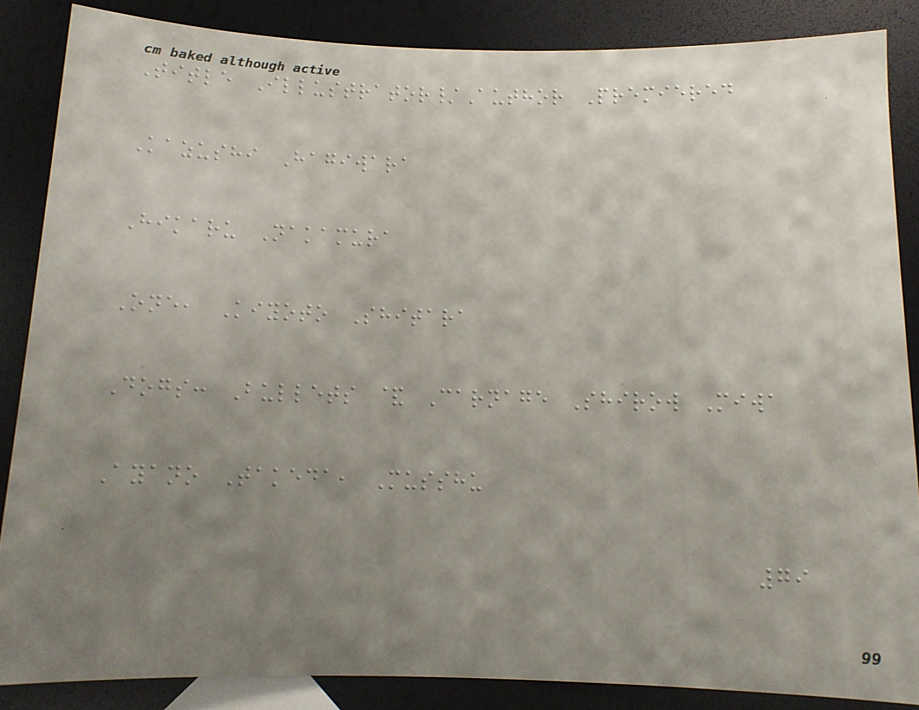Title Illustrator/Author Premiered
Kazushi Hagiwara
Hikaru Nakamura
One, Kiyoto Shitara
Dogs: Bullets & Carnage Shirow Miwa
Ayano Takeda, Musshu
79
